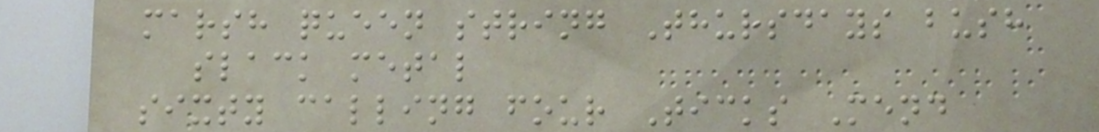marsh queen string Thursdays bush
slack metal
sixty calling four Ticks Mend
